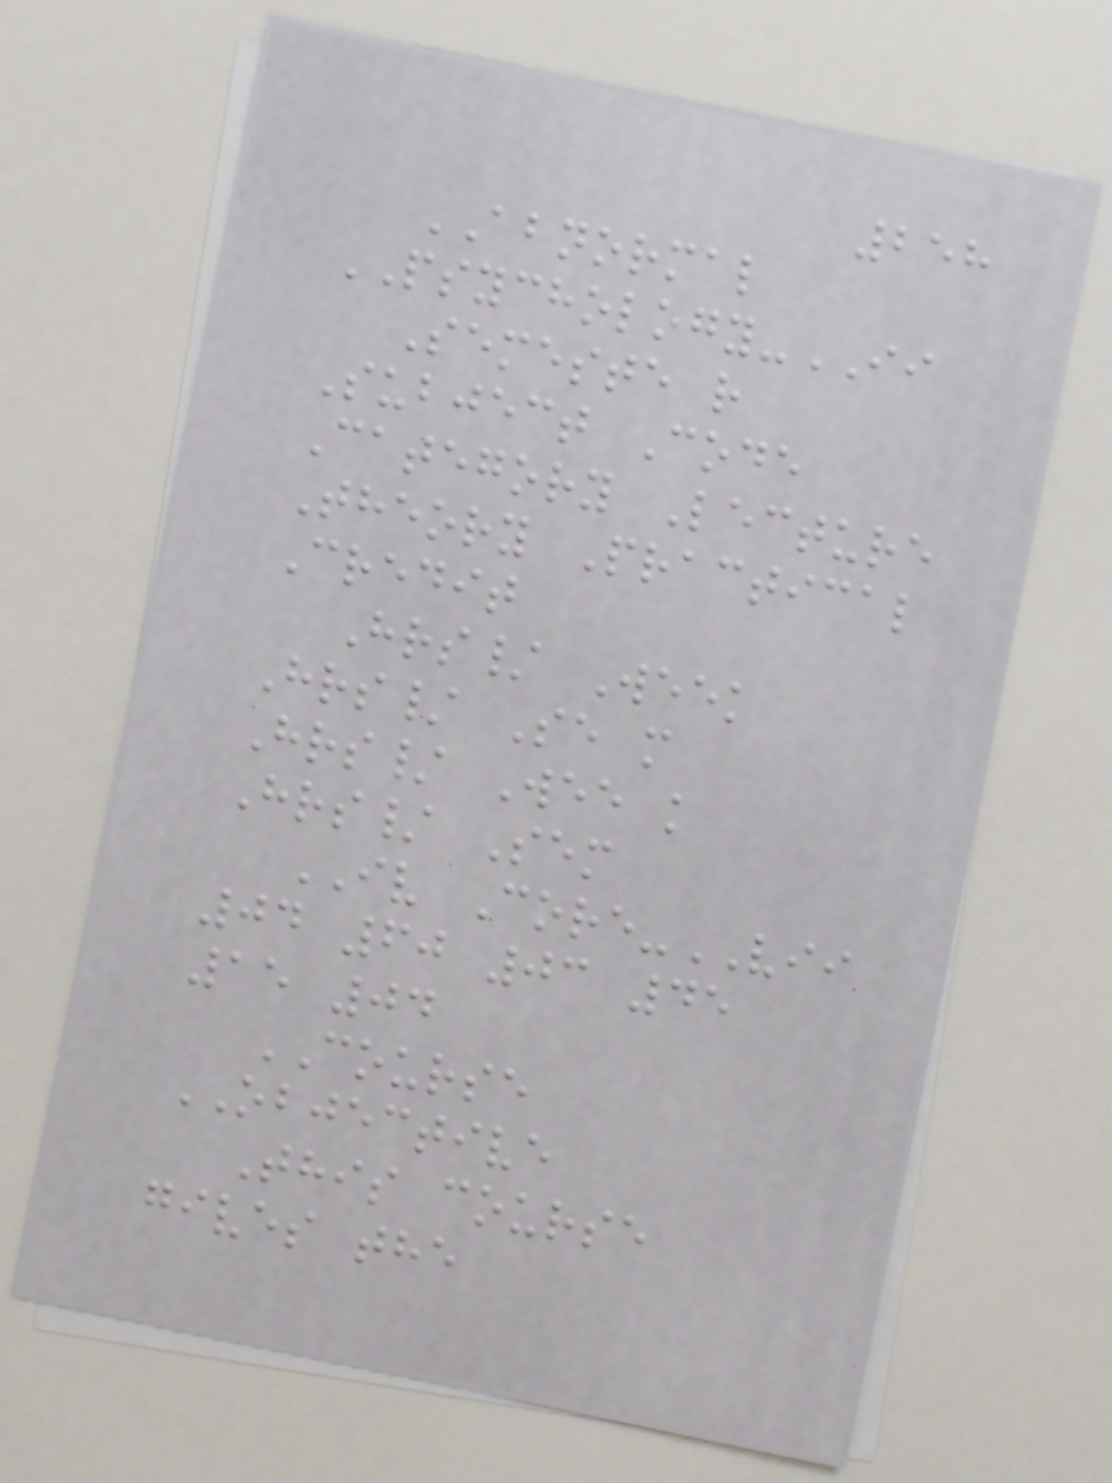258
ABNORMAL
PSYCHOLOGY-II
Semeste r
Subject Code
Category Lecture
Theory Practical
Credit
Hrs/ Week
Hrs/ Se m
Hrs/ Wee k
Hrs/ Sem
IV Core-VII
04 60 03 45
15 04
COURSE
OBJECTIVE
This course
gives the
